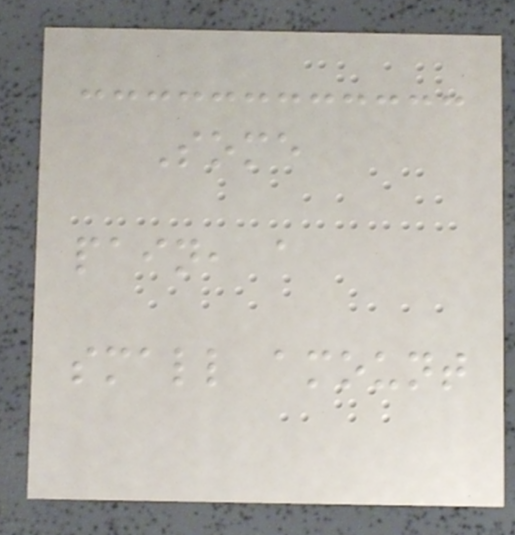Some
pain, a
small amount
